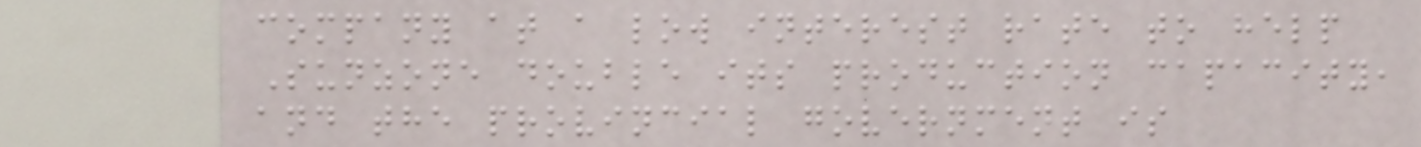company at a low interest rate to help
Sunzone double its production capacity,
and the provincial government is
